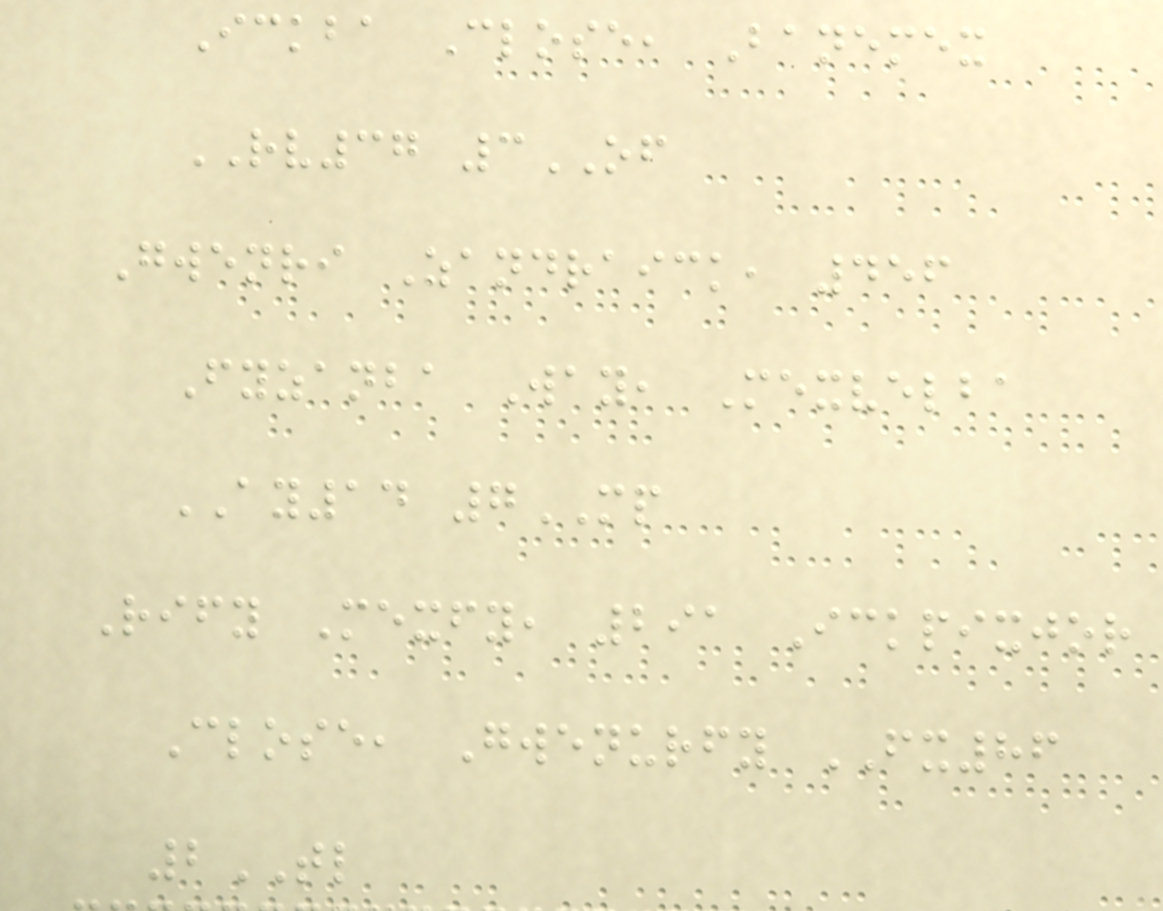Ickba Close, Banemex
RV37 3OF
Gwenri Zandraick, 456
Fyzanba Way, Mexvelba
AY14 7MP
Rify Mexfy, 291 Ickpixjor
Close, Gwenurfy FX86
2TL
